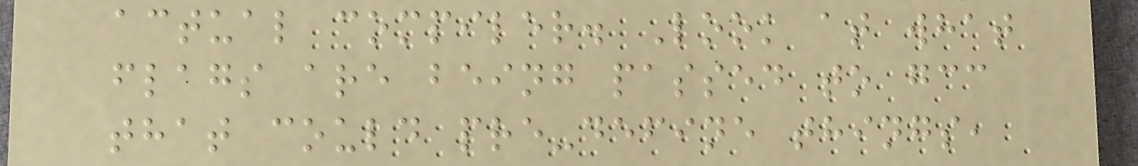actual compiler. Look at what
flags are being passed to gcc
that could pre-define things,
